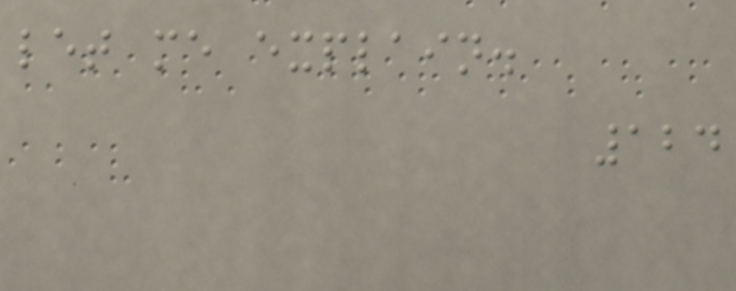let me explain.
124
